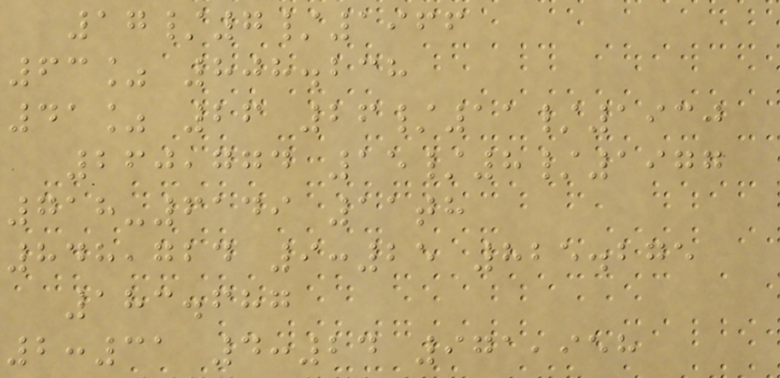17/7/1966
63% 808.238
41% 26 26/11/1930
260,774 15/8/1977
718-6149 11th
848,724 9:25 825.275
183.687
2:31 4:24 971,958
